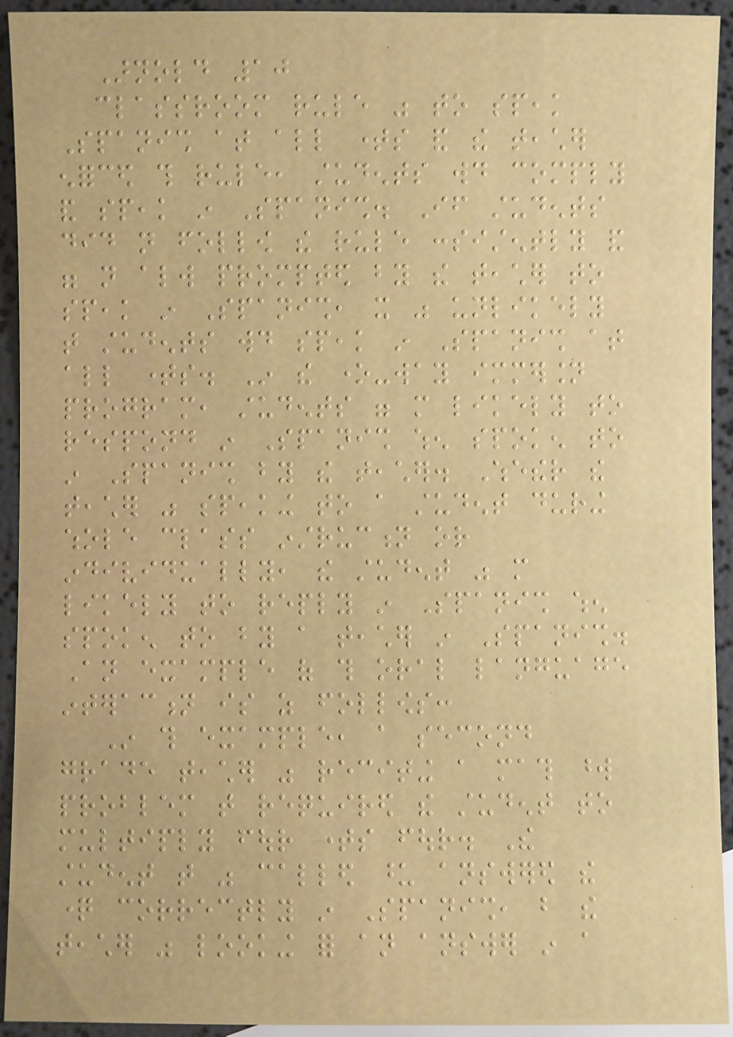Arnold 10
classroom rule was to speak
Spanish at all times and the teacher
enforced this rule, students would comply
and speak in Spanish. If students
did not follow the rule consistently and
were not always prompted by the teacher to
speak in Spanish, it was unlikely
that students would speak in Spanish at
all times. In the one-way immersion
program, students were more likely to
respond in Spanish when spoken to
in Spanish by the teacher. Whether the
teacher was speaking to a student during
whole class instruction or
individually, the student was more
likely to reply in Spanish when
spoken to by a teacher in Spanish.
An example of this oral language
interaction is as follows:
In this example, a second
grade teacher was reciting a math word
problem that required the student to
multiply four times four. The
student that was called upon answered the
question correctly in Spanish, but the
teacher was looking for an answer in a
